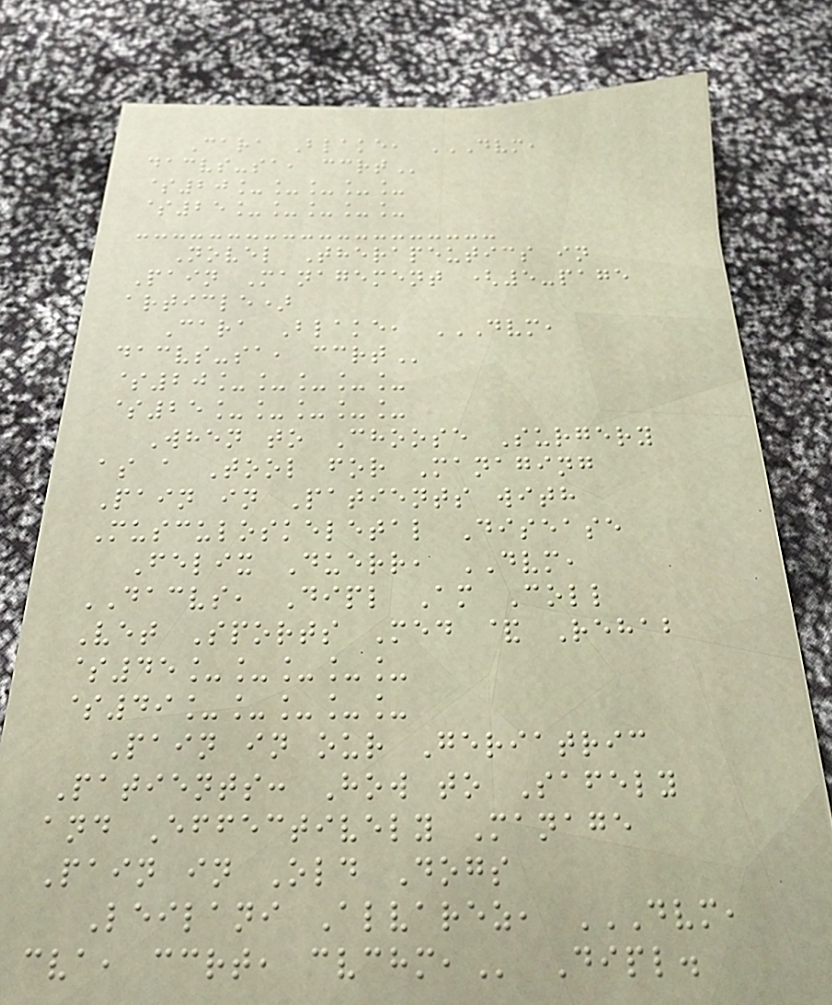Cara Blake, DVM,
DACVS-SA, CCRT
$20_____
$25_____
Novel Therapeutics in
Pain Management (5-page
article)
Cara Blake, DVM,
DACVS-SA, CCRT
$20_____
$25_____
When to Choose Surgery
as a Tool for Managing
Pain in Patients with
Musculoskeletal Disease
Felix Duerr, DVM,
DACVS, Dipl Am Coll
Vet Sports Med & Rehab
$45_____
$49_____
Pain in our Geriatric
Patients: How to Safely
and Effectively Manage
Pain in Old Dogs
Leilani Alvarez, DVM,
CVA, CCRT, CVCHM, Dipl.
